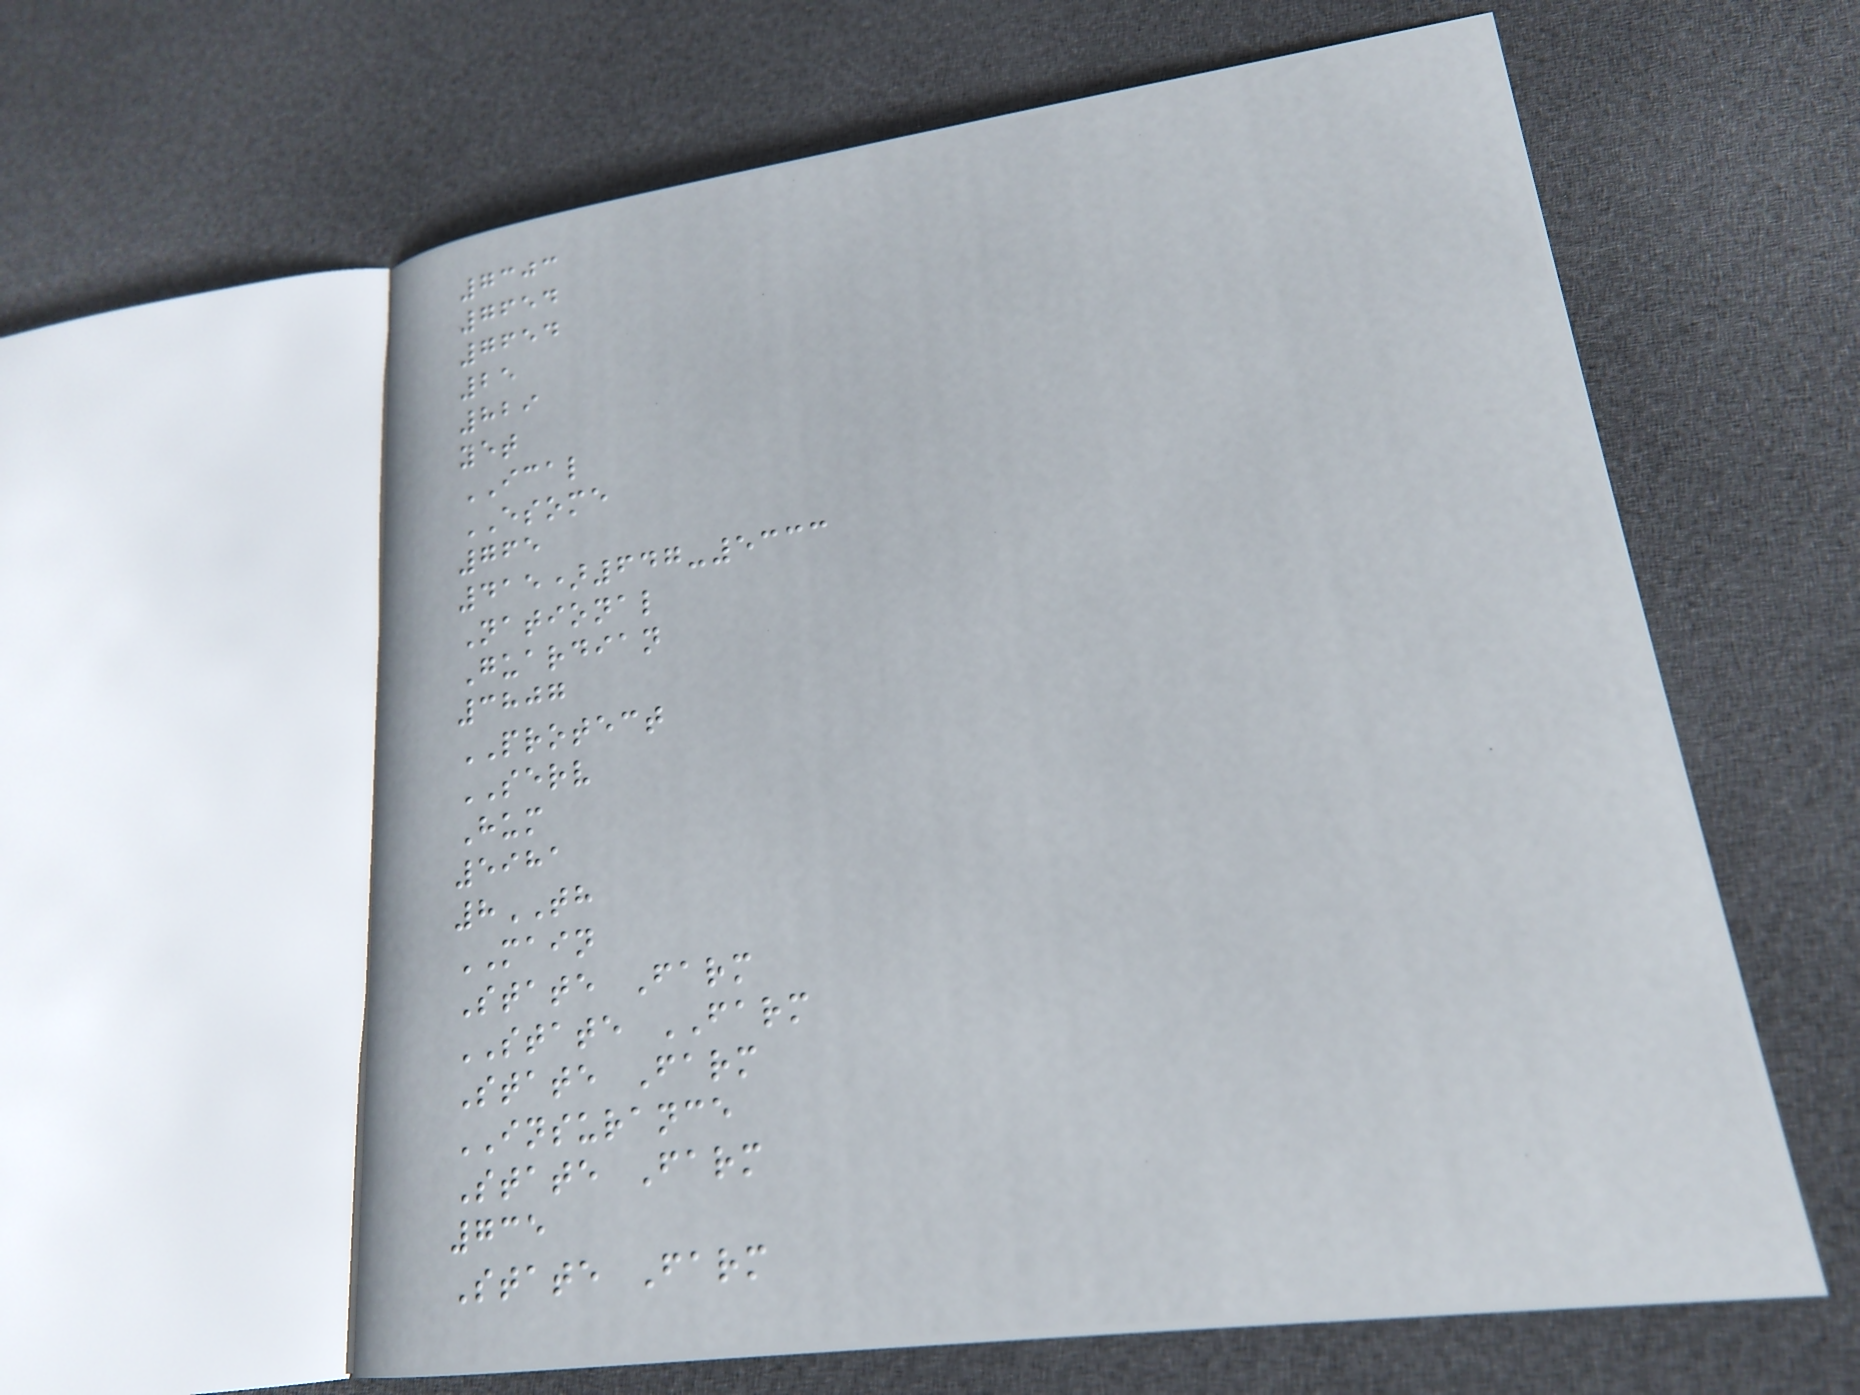7303
7654
7654
25
829
yet
ICAL
ESOME
765
415)647-5333
National
Guardian
3807
PROTECT
SERV
Hum
5981
8TH
MAIN
State Farm
STATE FARM
State Farm
INSURANCE
State Farm
735
State Farm
